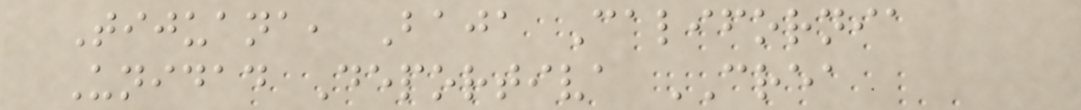Tijuana, Baja California
Unidad Deportiva CREA
